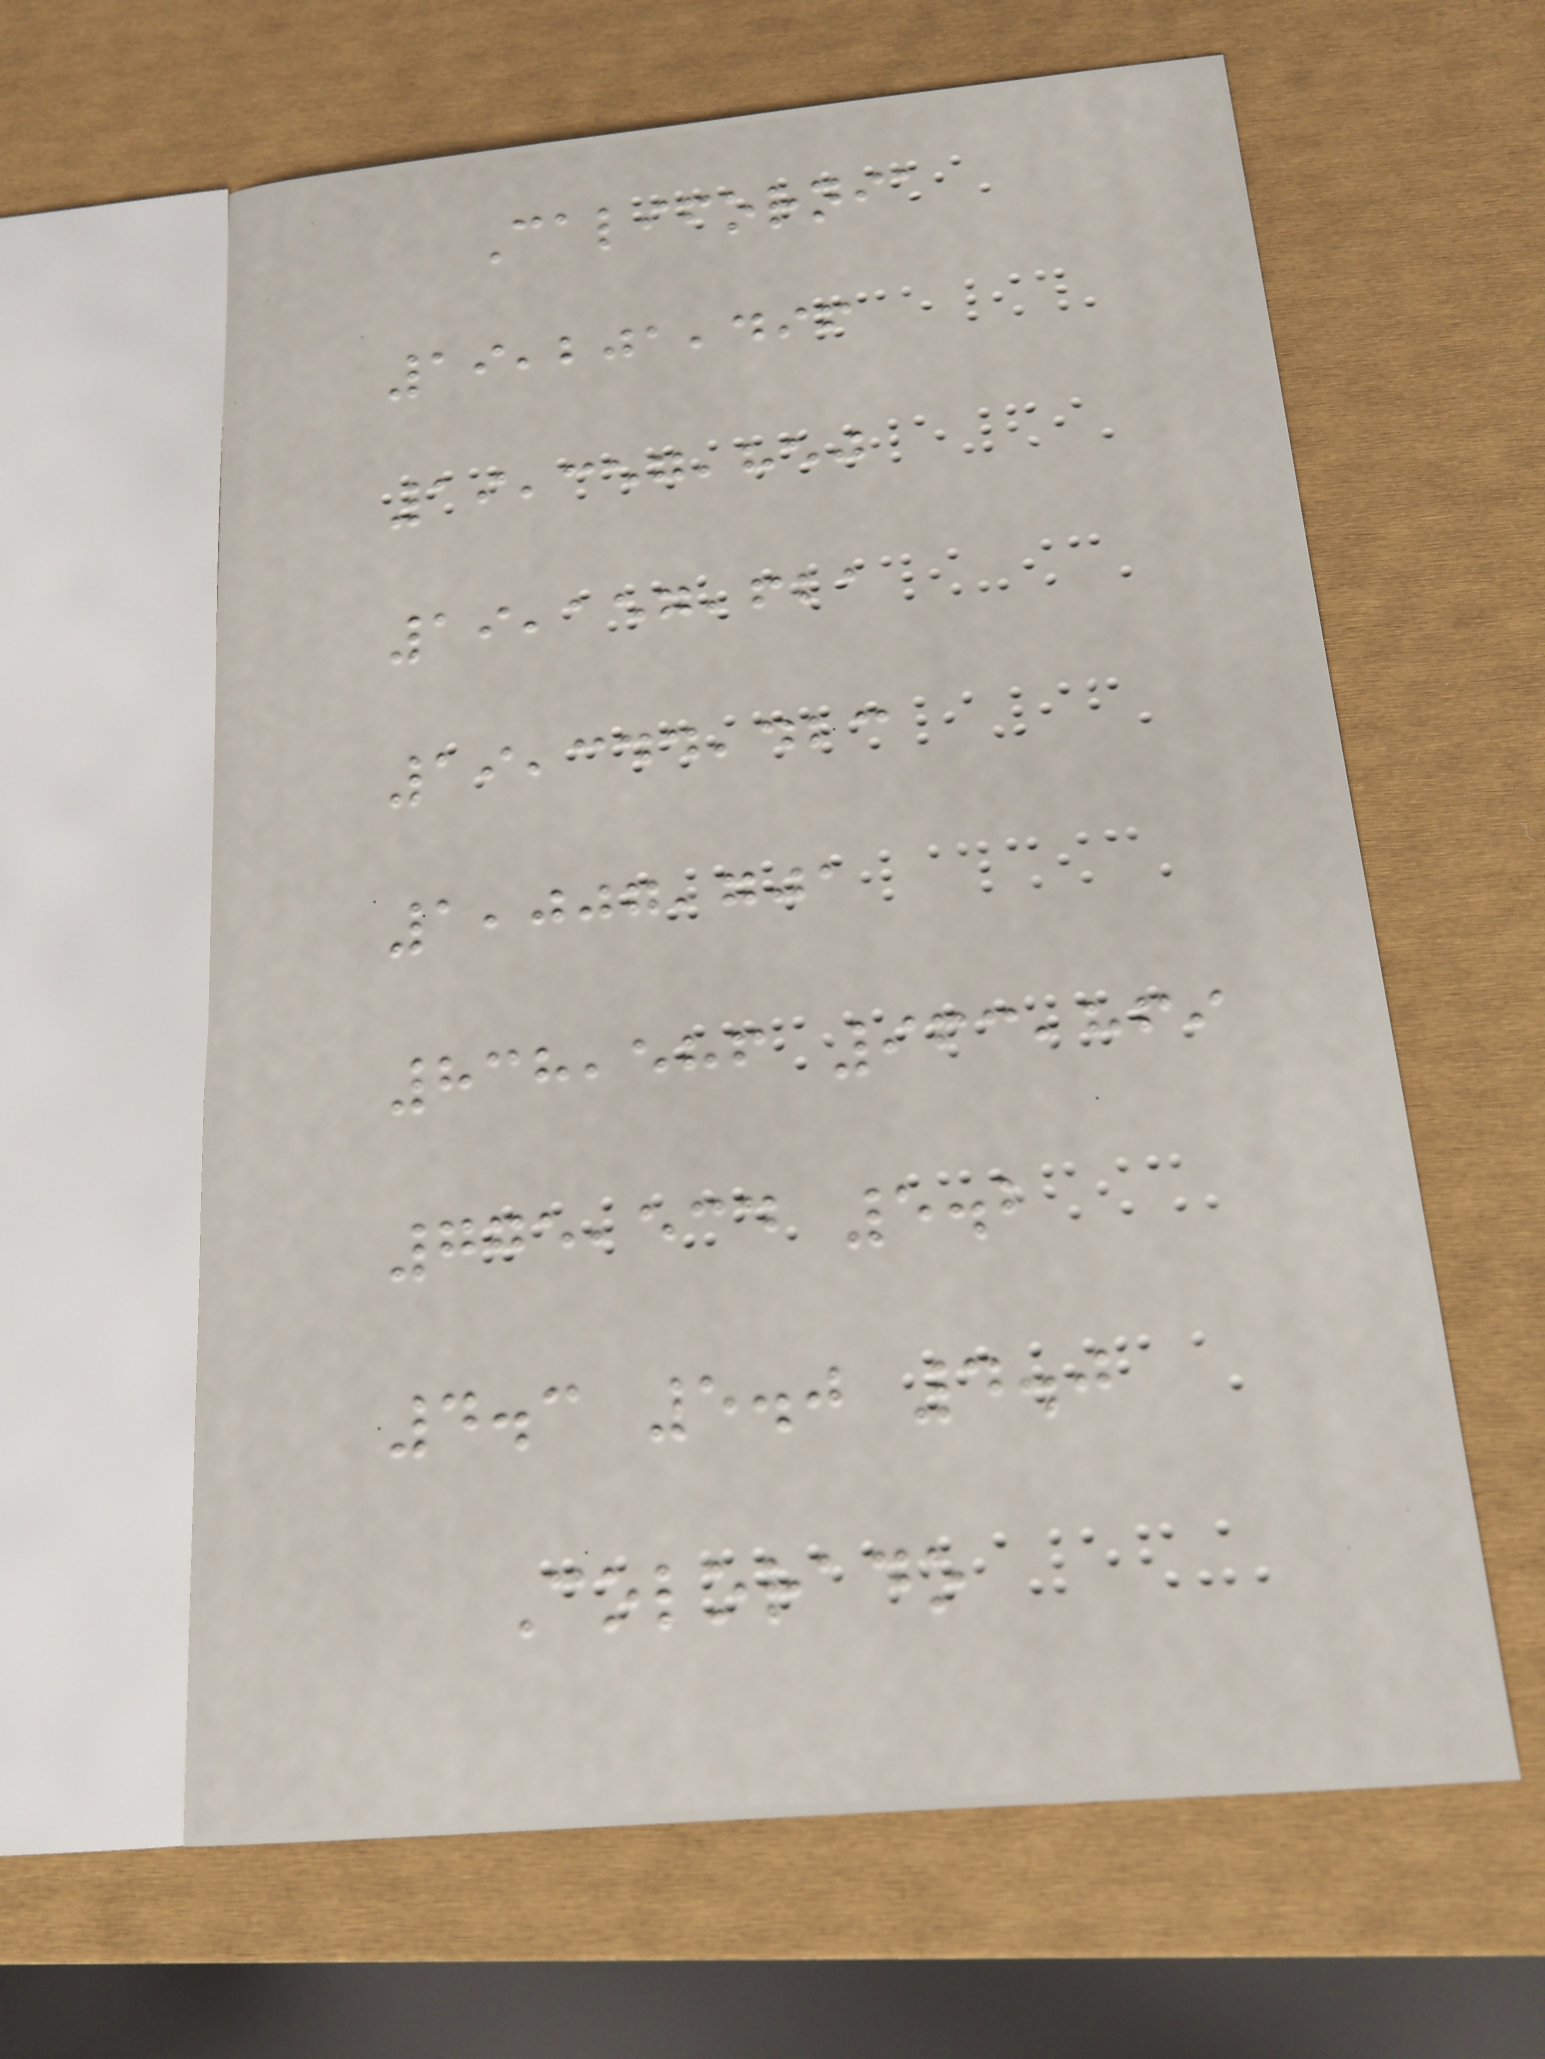California
19,201,496
19,357,850
19,157,621
19,344,423
1,007,701
838,586 963,869
775,534 5.2
4.3 5.0 4.0
Colorado
